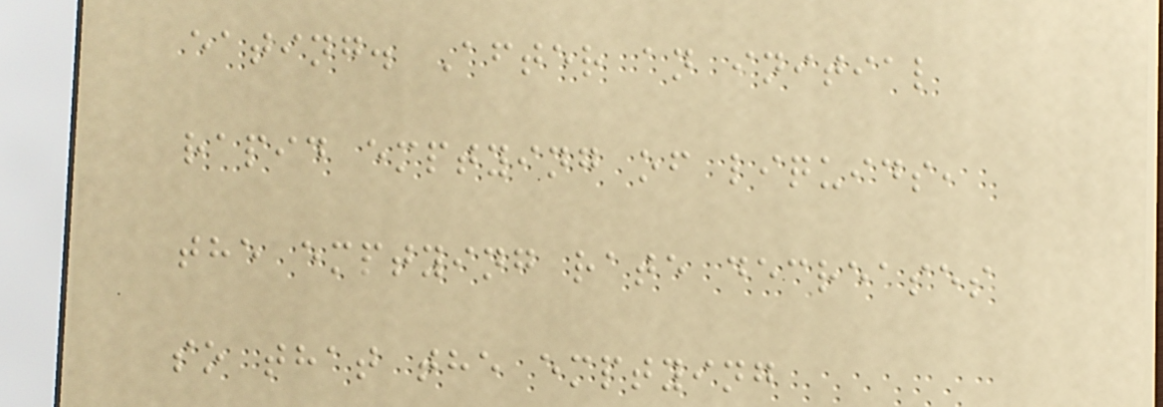eating. After an initial
rapid emptying of liquids,
the emptying rate decreases
so that the emptying
